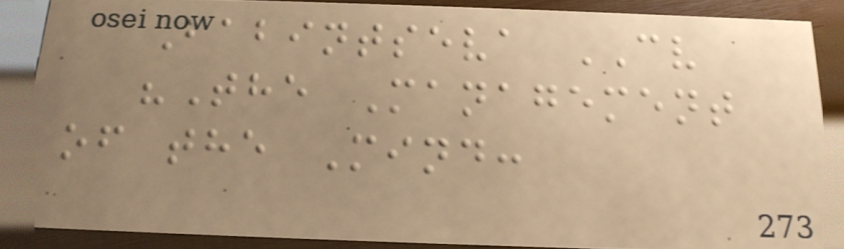Babintseva CV
"The Management
of the Mind:
